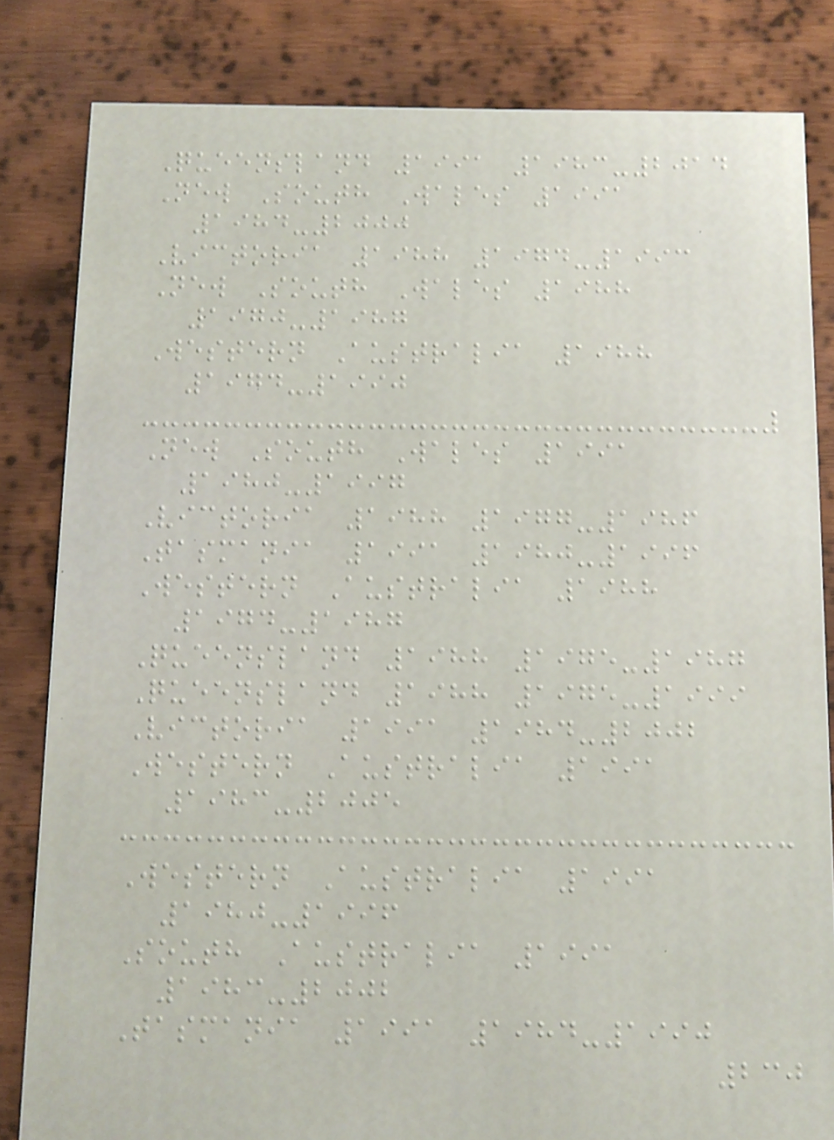Queensland 1991 1983-2014
New South Wales 1991
1984-2000
Victoria 1988 1974-1993
New South Wales 1988
1970-1987
Western Australia 1988
1974-1990
New South Wales 1991
1980-1997
Victoria 1988 1977-1986
Tasmania 1991 1980-1996
Western Australia 1988
1974-1987
Queensland 1988 1975-1987
Queensland 1988 1975-1999
Victoria 1991 1984-2002
Western Australia 1991
1983-2005
Western Australia 1991
1980-1996
South Australia 1991
1983-2002
Tasmania 1991 1984-1990
230
